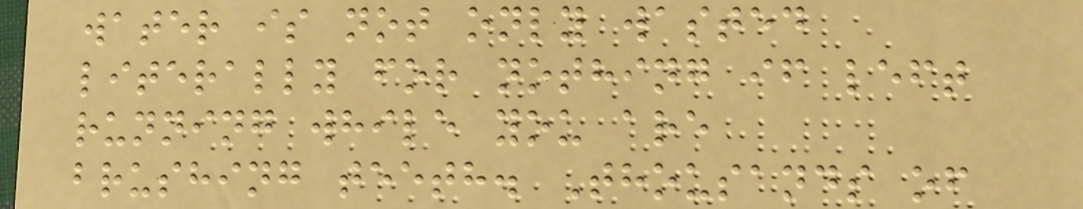water is not only wasted
literally for nothing if left
running while you are
brushing teeth. Thousands of
